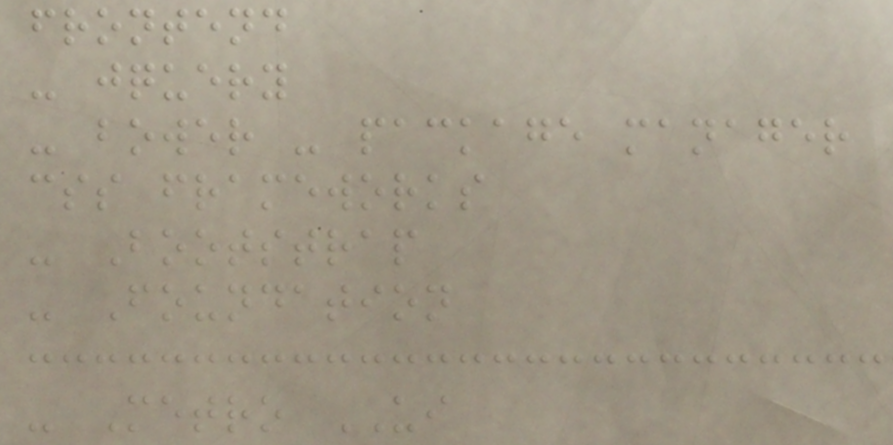frontend
- jquery
- bower - package manager
css frameworks
- Bootstrap
- Foundation
- Metro UI
